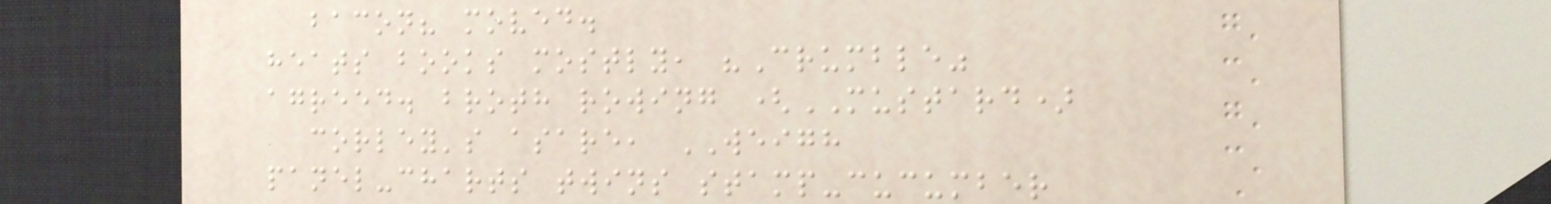bacon? moved.
heats books mostly, "Crumble"
agreed. broth rowing (MUSTARD)
corley's asare, WEIGH
panel-charts twins stamp-cucumber
